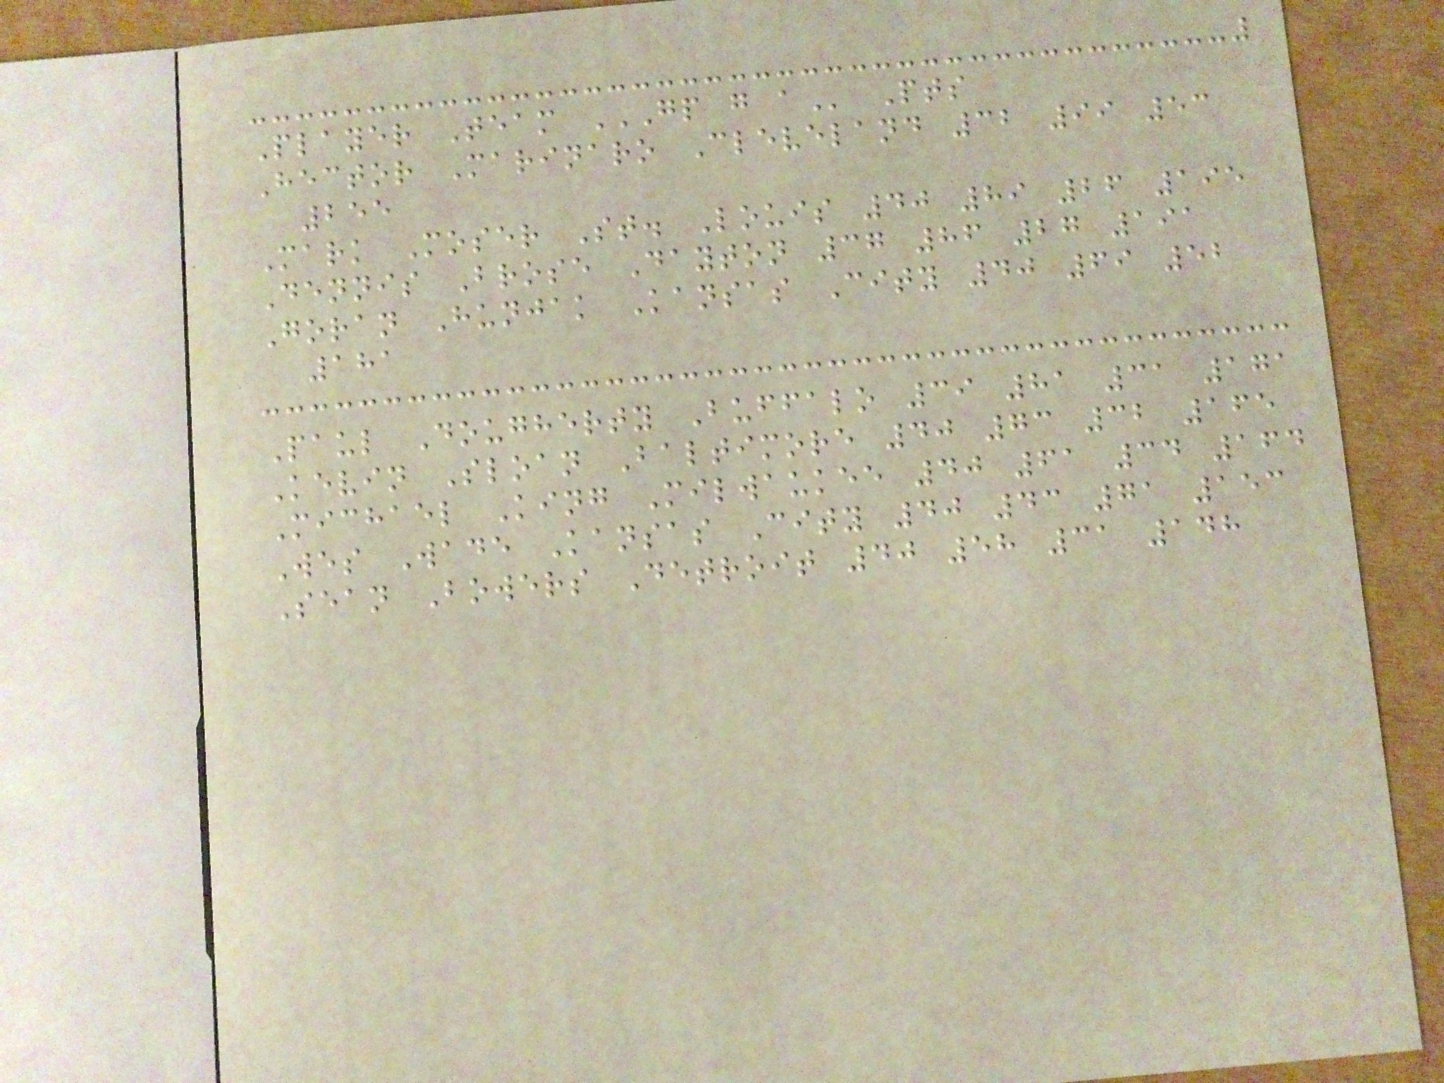Player Team GP G A Pts
Hector Marinaro Cleveland 32 99 53
255
Mark Moser St. Louis 40 89 26 195
Dennis Brose Dayton 37 86 27 191
Goran Hunjak Kansas City 40 69 52
181
Paul Dougherty Buffalo 39 81 31 171
Kevin Sloan Baltimore 40 73 32 165
Michael King Milwaukee 40 61 34 164
Wes Wade Kansas City 40 43 71 153
Sean Bowers Detroit 40 58 31 148
